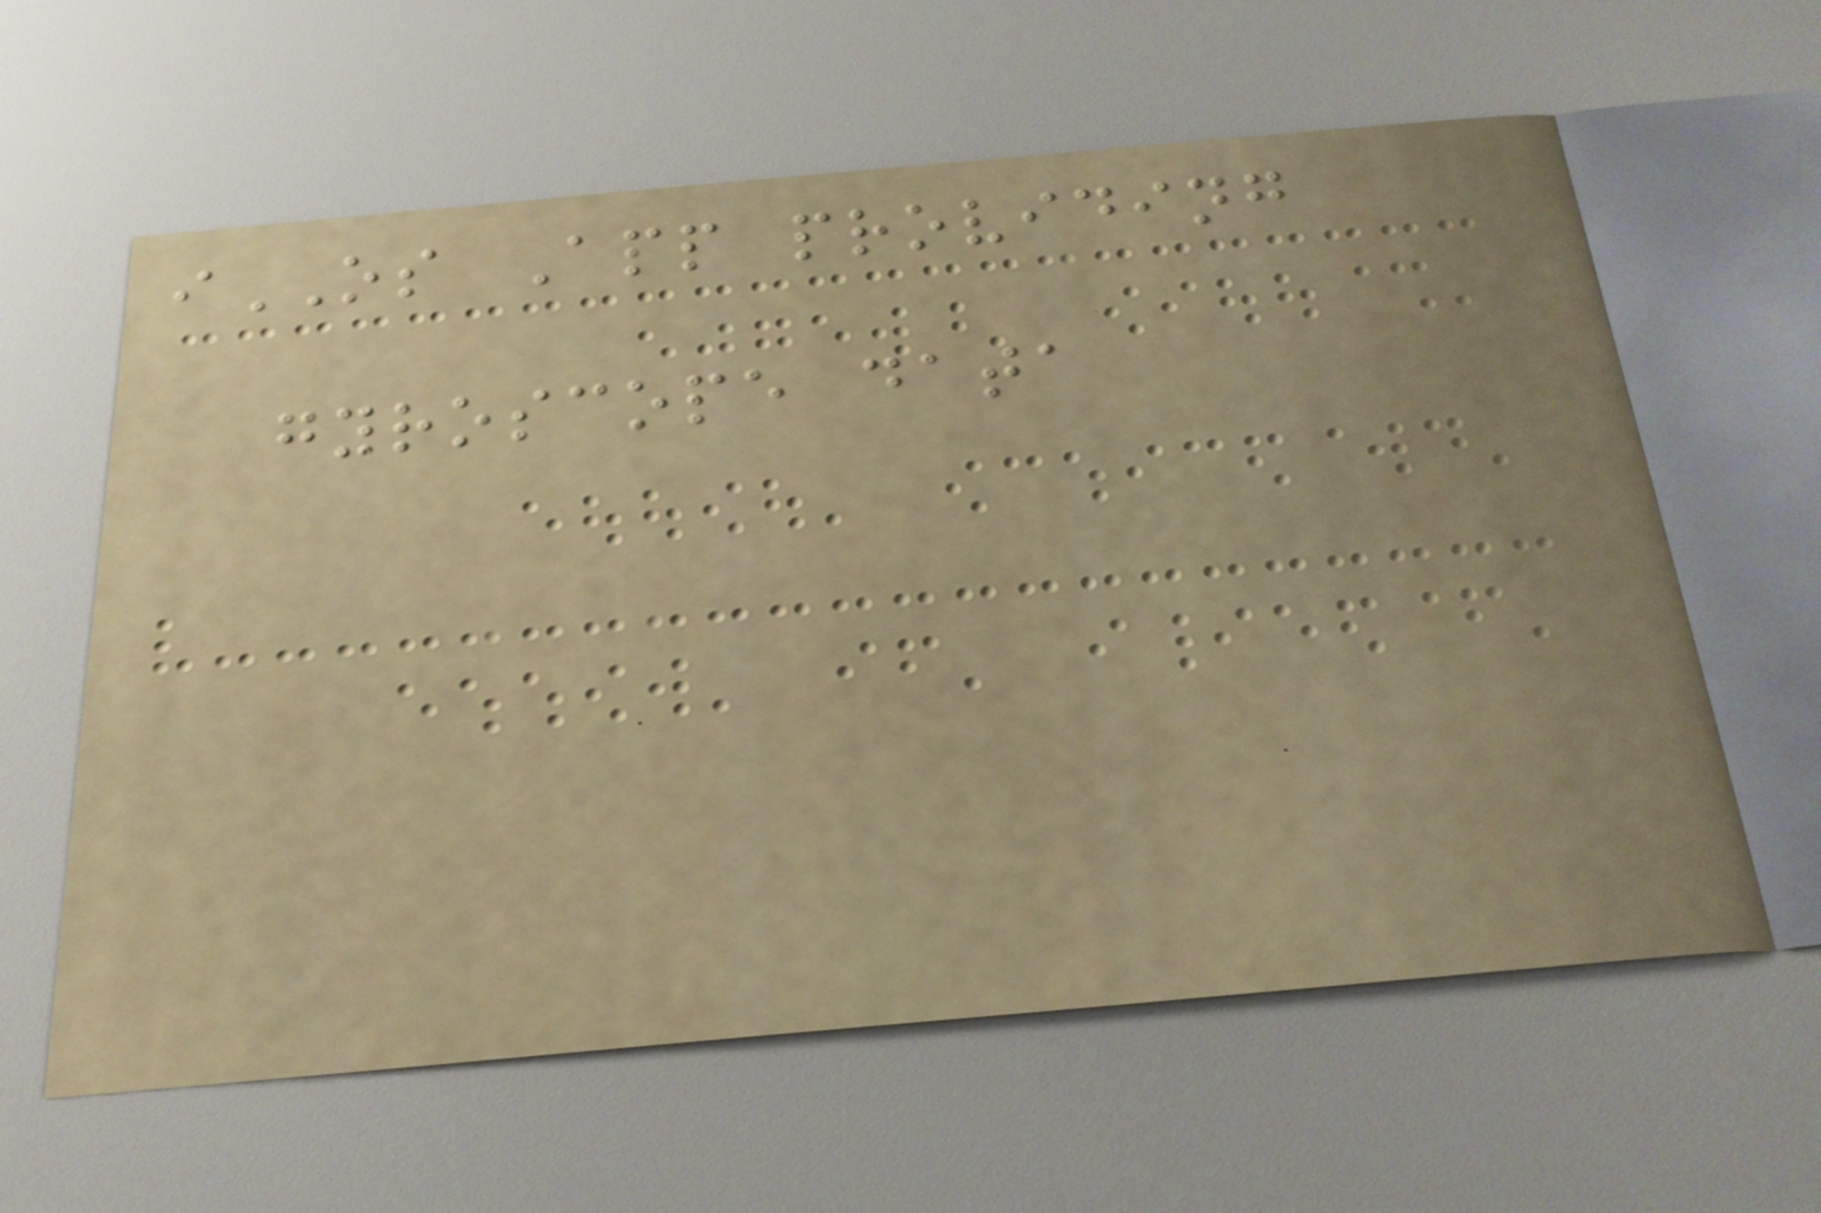iOS App providing
gyroscope data
